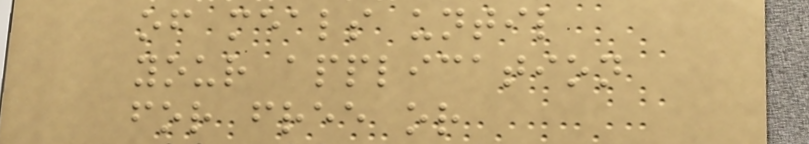of meals until
your application
for free or
